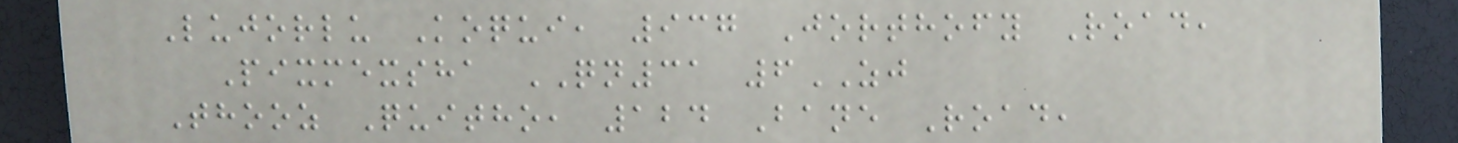Lujorlu Koqui, 937 Jorthofy Road,
Pixmexsha QN31 6ZJ
Thooz Quitho, 124 Bane Road,
